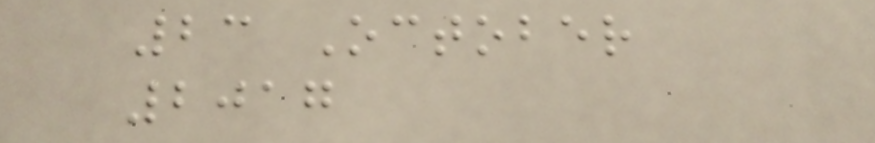23 October
2017
